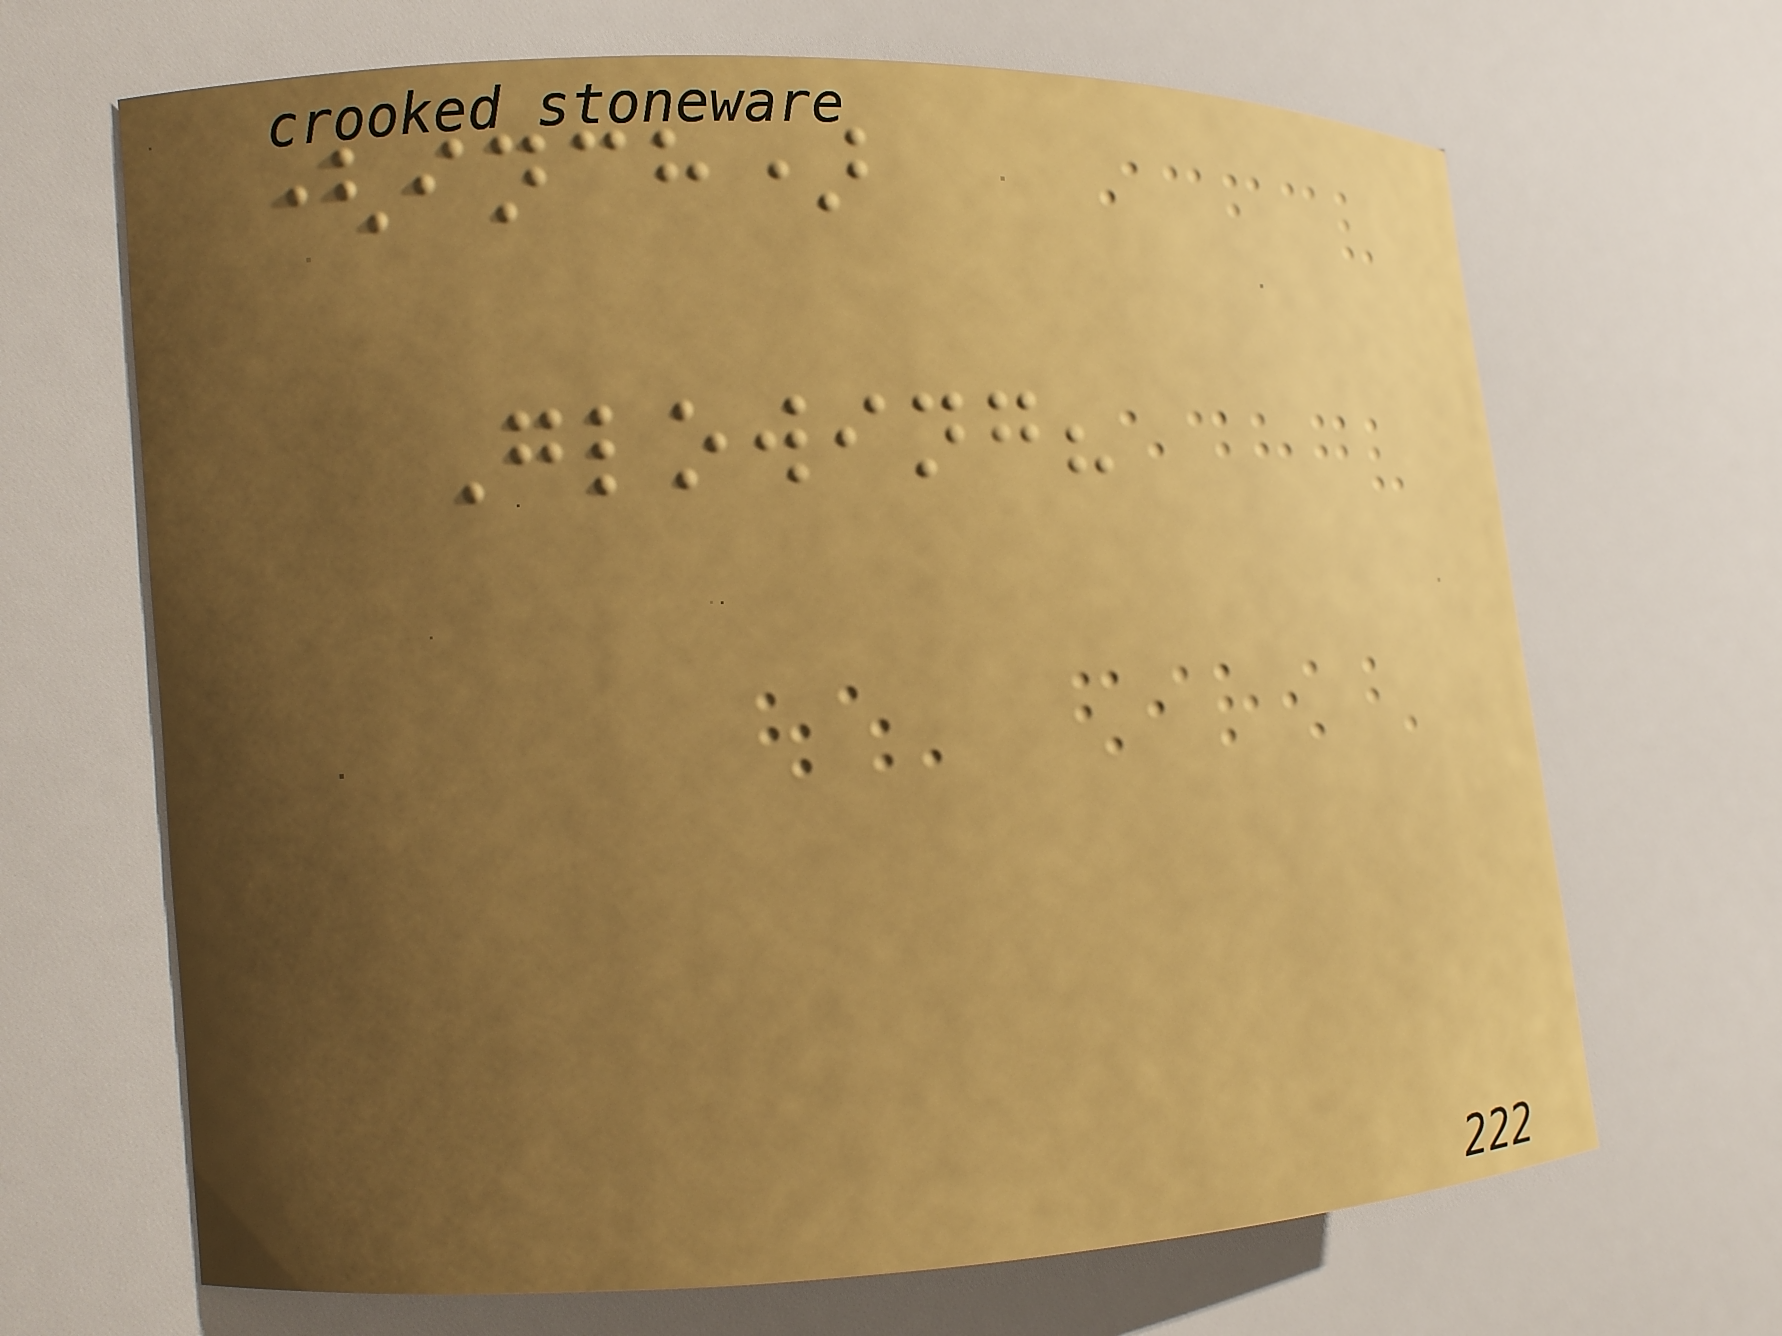(inch)
Glowing?
